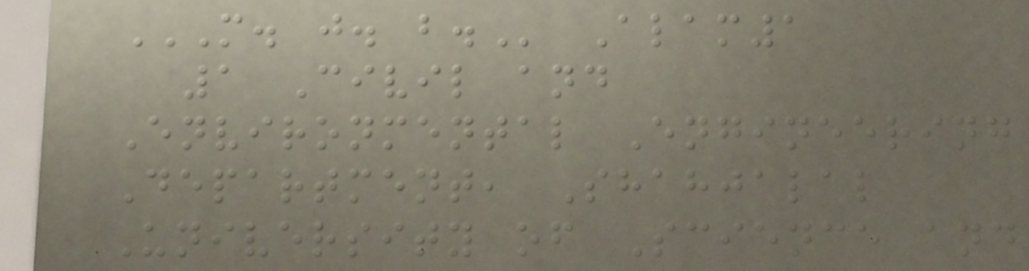M. J. B. Alam1
1 Civil and
Environmental Engineering
Department, Shahjalal
University of Science and
